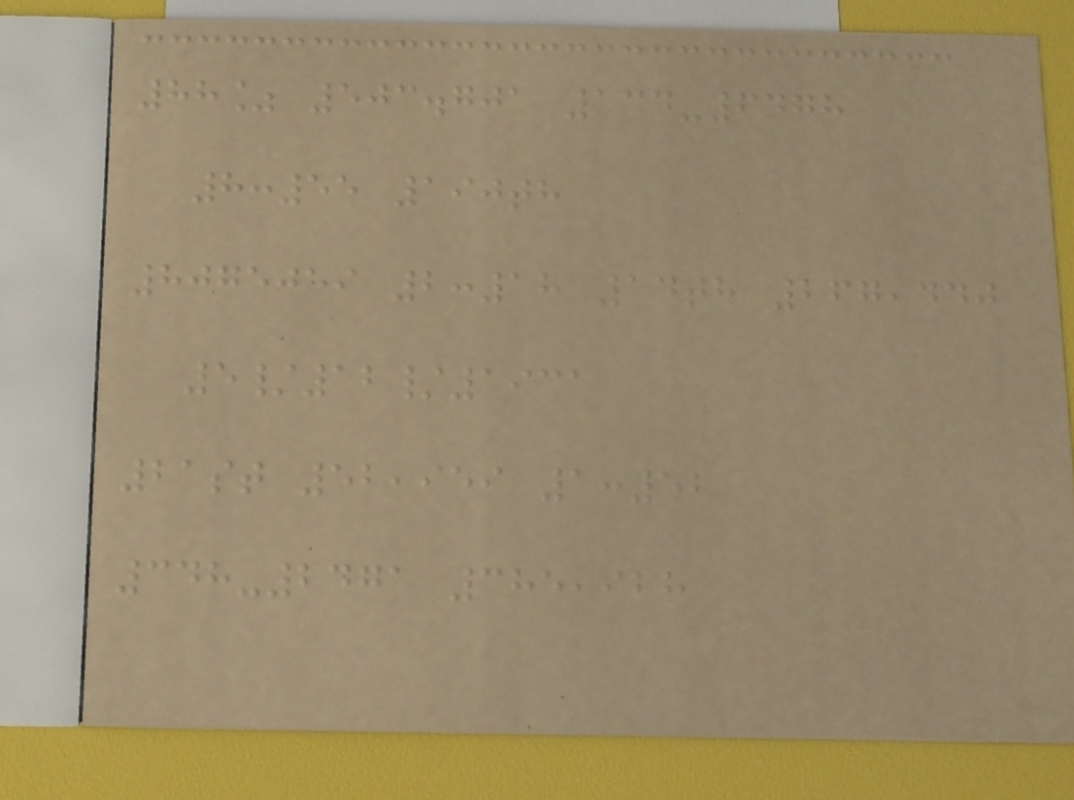88% 503.701 134-6478
8:55 190th
8075059 2:18 14th 267,440
5/12/1931
21st 52,959 1:52
348-2471 385,928
